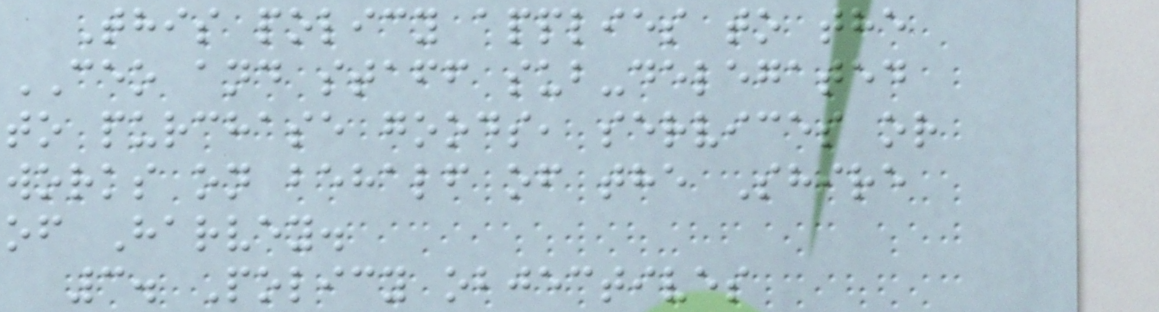This policy applies to the
CEO and staff sub-delegated
to purchase goods, services or
works on behalf of the Shire
of Harvey.
3. Policy objectives
